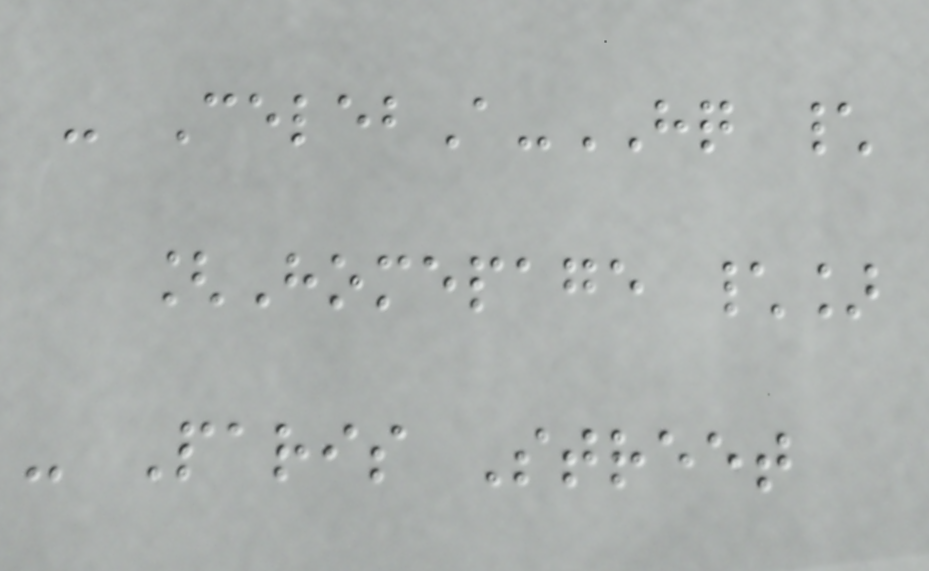- CelebA-HQ \
[Homepage \]
- Paris Street
